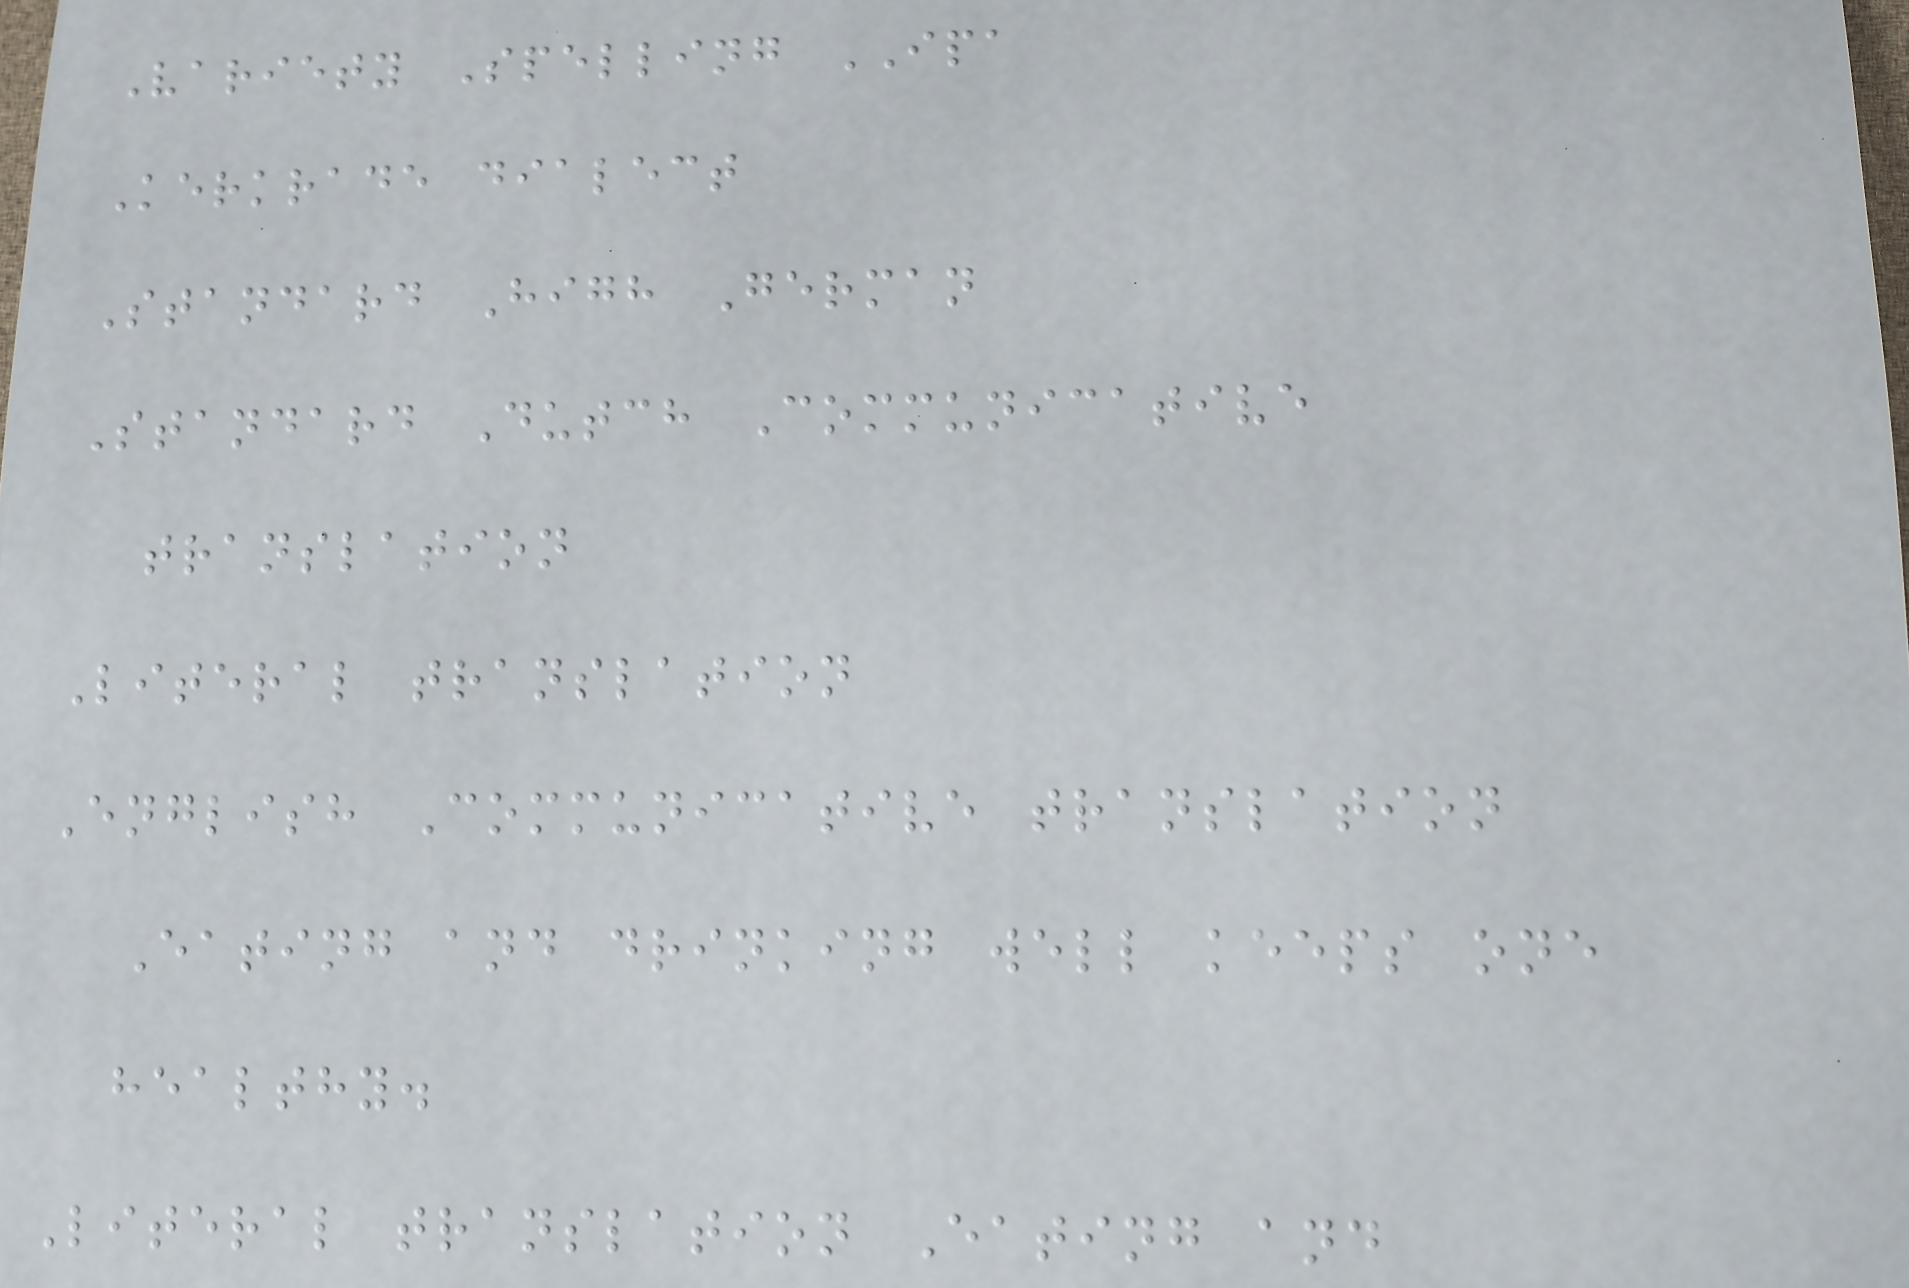Variety Spelling IPA
Kerkrade dialect
Standard High German
Standard Dutch Communicative
translation
Literal translation
English Communicative translation
Eating and drinking well keeps one
healthy.
Literal translation Eating and
